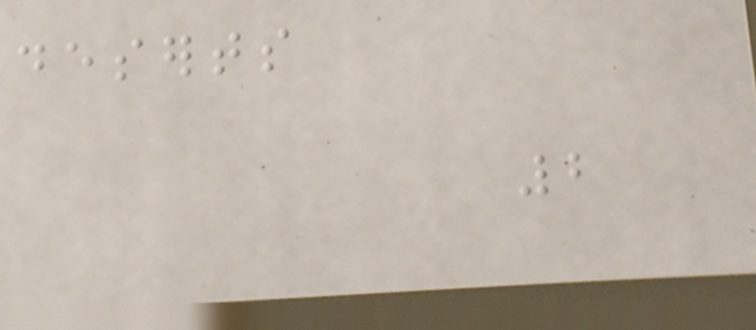deserts
2
